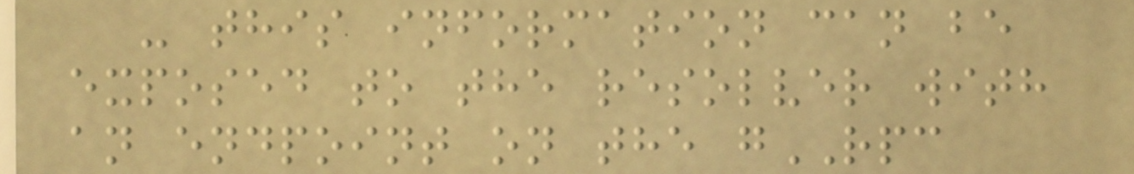- this information can be
exposed to the resolver with
an endpoint on the gRPC
